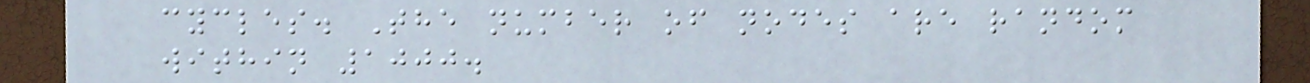cycles. The number of nodes are random
within 1000.
